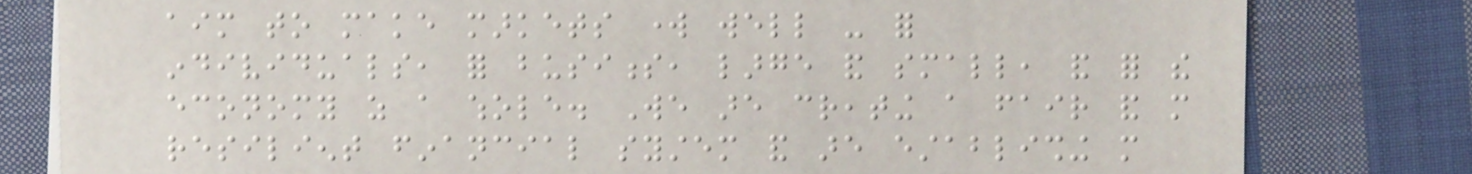aim to make markets work well - for
individuals, for business, large and small, and for the
economy as a whole. We are creating a fair and more
resilient financial system and are establishing more
